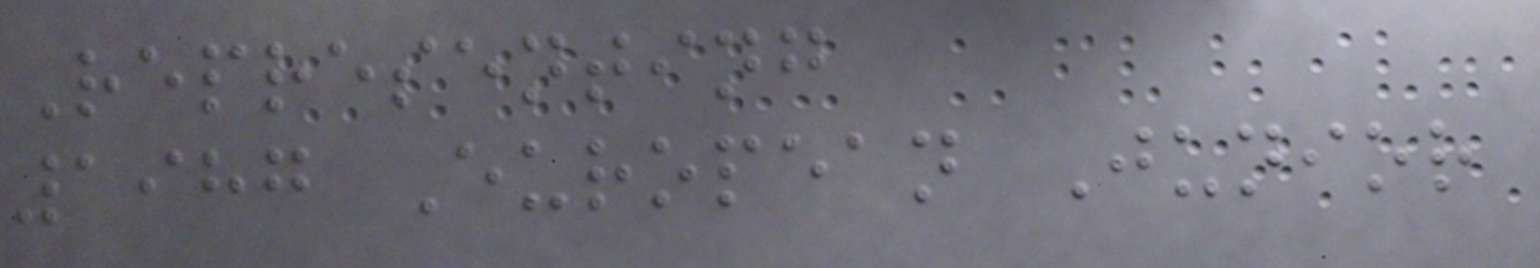Representing
1987 European Junior
